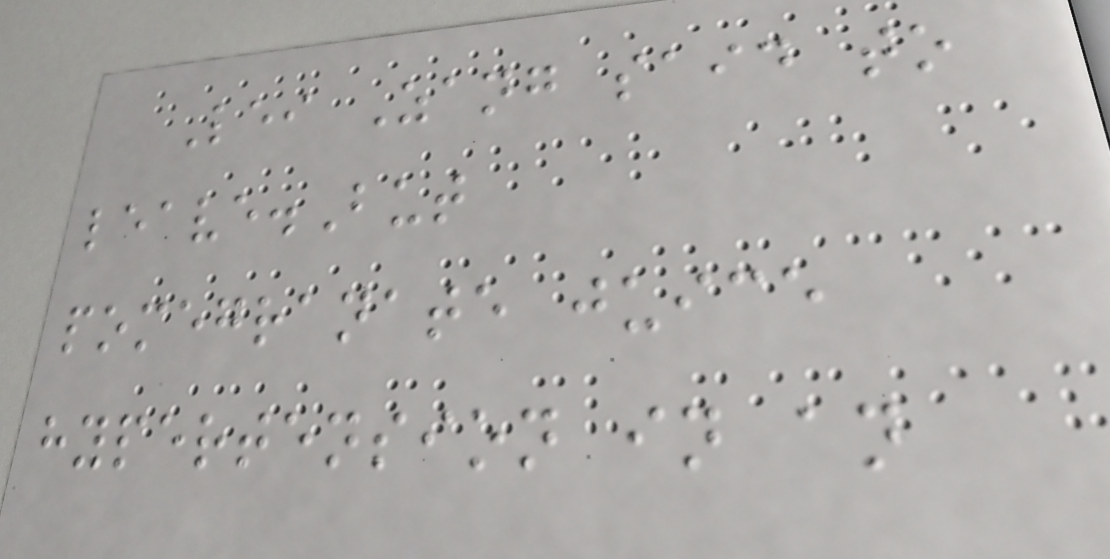Lei Zang said to
leave.But
pomegranate juice
hypertension in an
